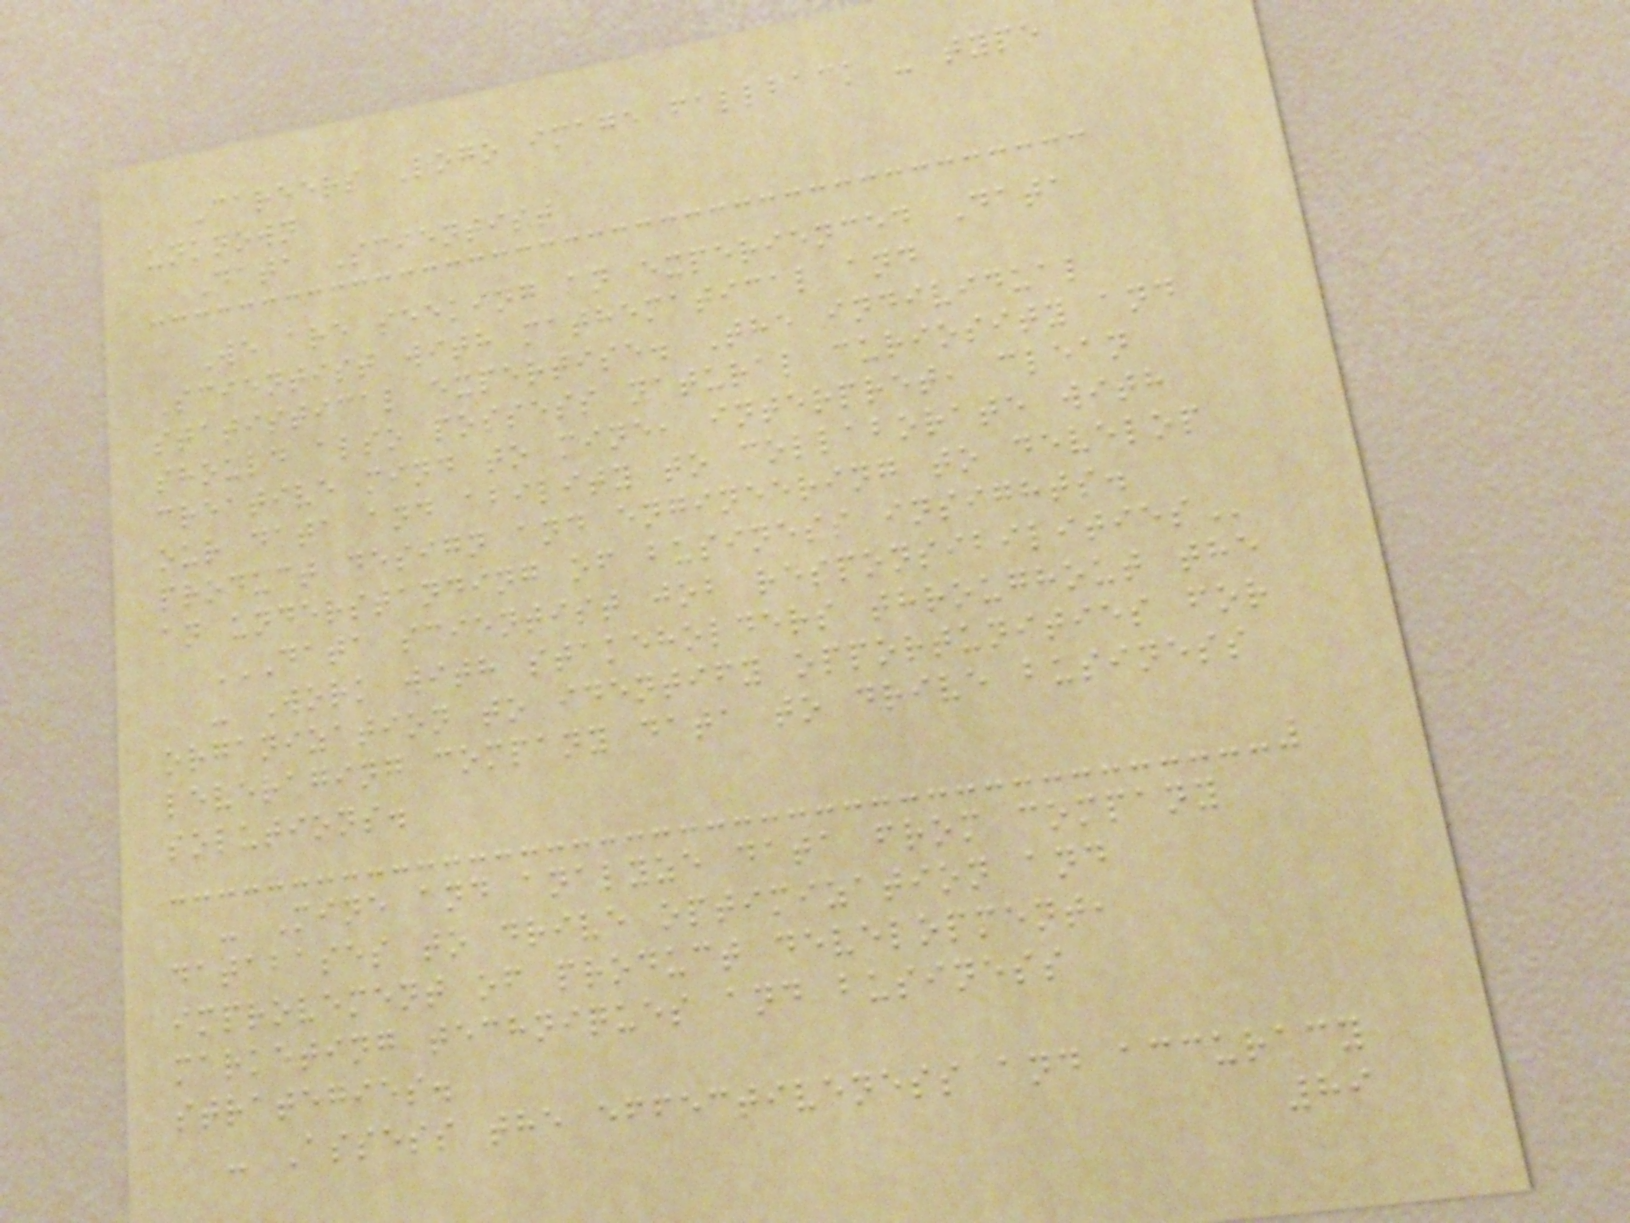Careers Logo image fallback - type
unknown
Data Scientist
We are seeking an experienced Data
Scientist with mathematical and
statistical expertise. The individual
should also possess natural curiosity and
creative mind to mine, interpret, clean
our data and ability to collaborate with
product design and engineering to develop
an understanding of business insights.
DATA SCIENTIST JOB RESPONSIBILITIES
- Work with stakeholders throughout the
organization to identify opportunities for
leveraging company data to drive business
solutions.
- Mine and analyze data from company
databases to drive optimization and
improvement of product development,
marketing techniques and business
strategies.
- Assess the effectiveness and accuracy
89
